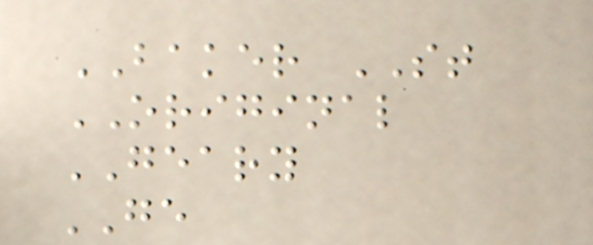BAKER ST
ORIGINAL
GEARY
GE
